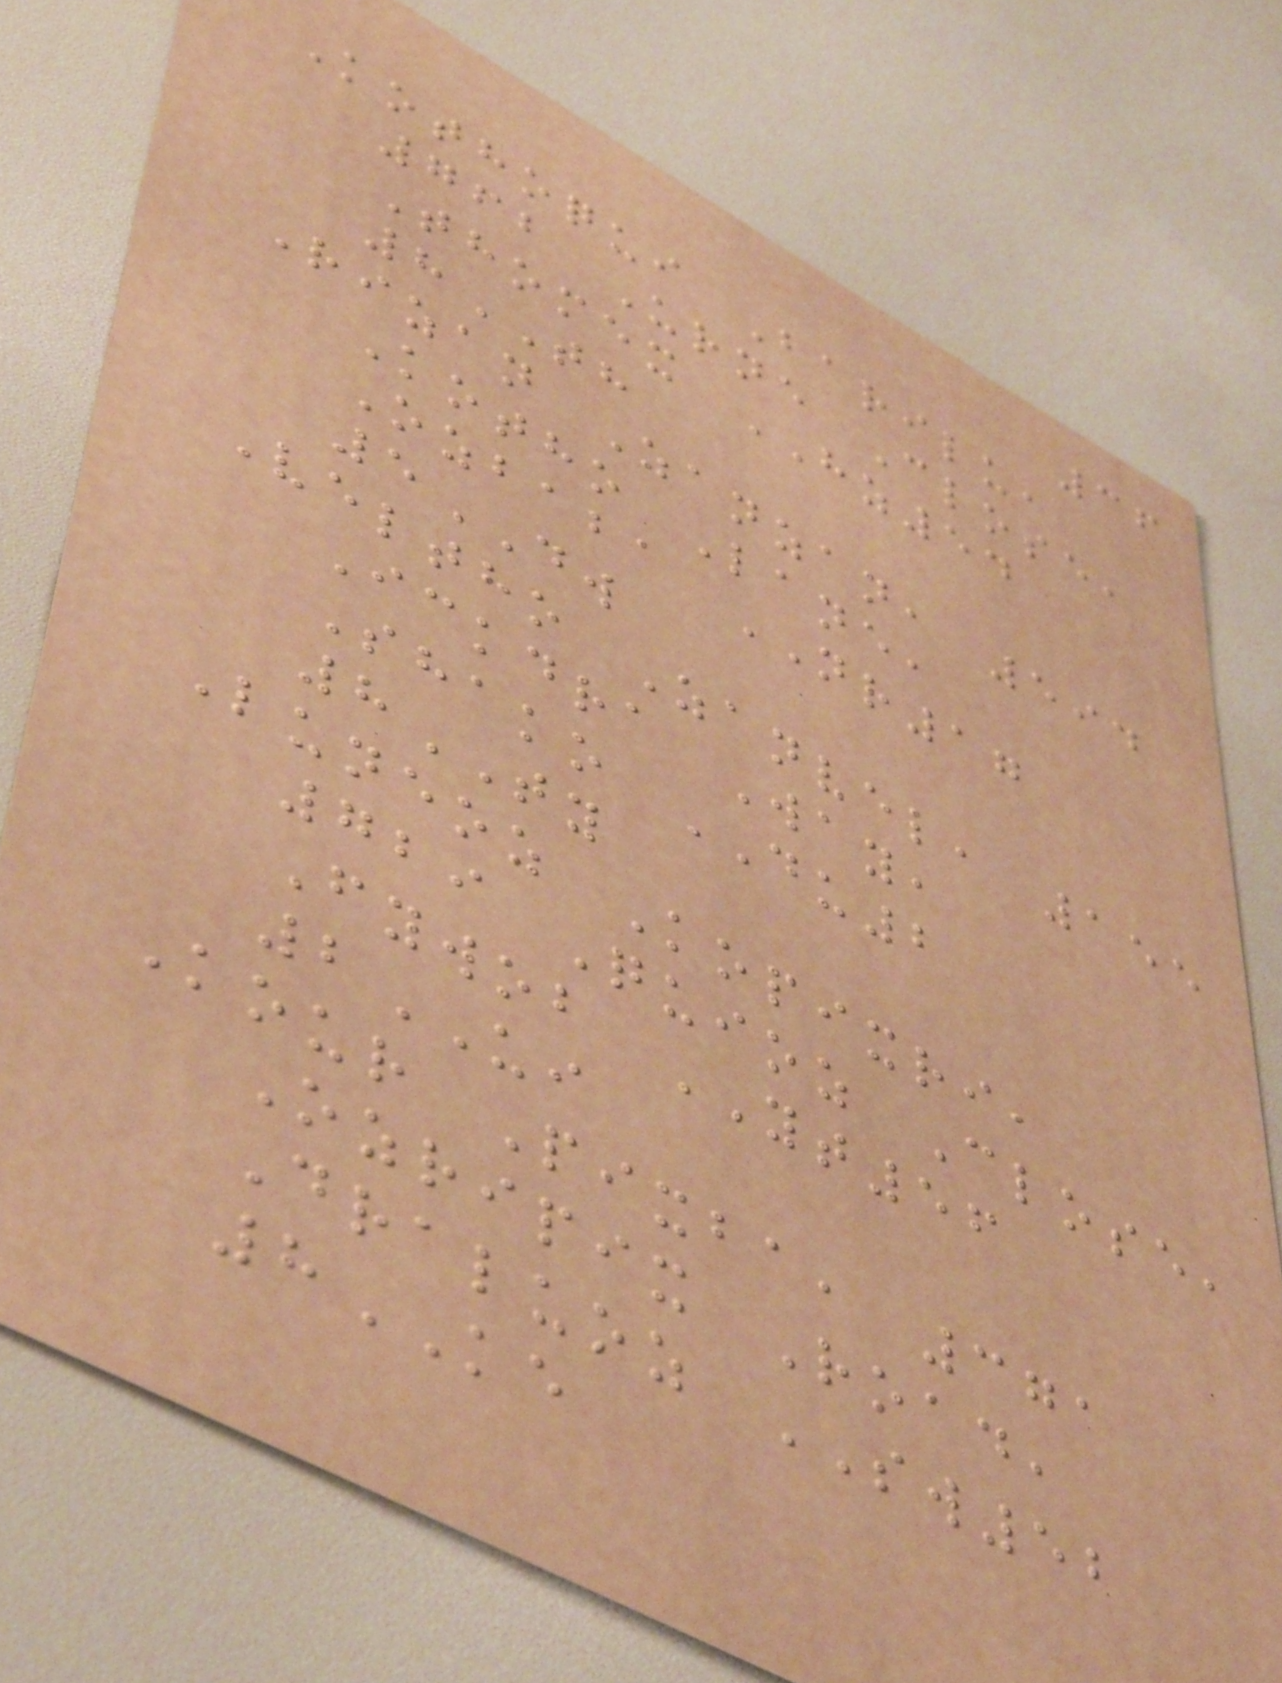36
Kothoqui Barilu,
762 Urne Close,
Thomex HZ54
8TH
Rizan Zanzan, 594
Kotho Lane,
Ozbaba NR17
5DW
Veltho Zanvel, 155
Ickdra Way,
Shako DU2
8TY
Luneoz Kopixri,
729 Quioz Close,
Fywob YT56
2UI
Kour Pixba, 371
Ozripix Road,
Draluoz SW52
8KE
